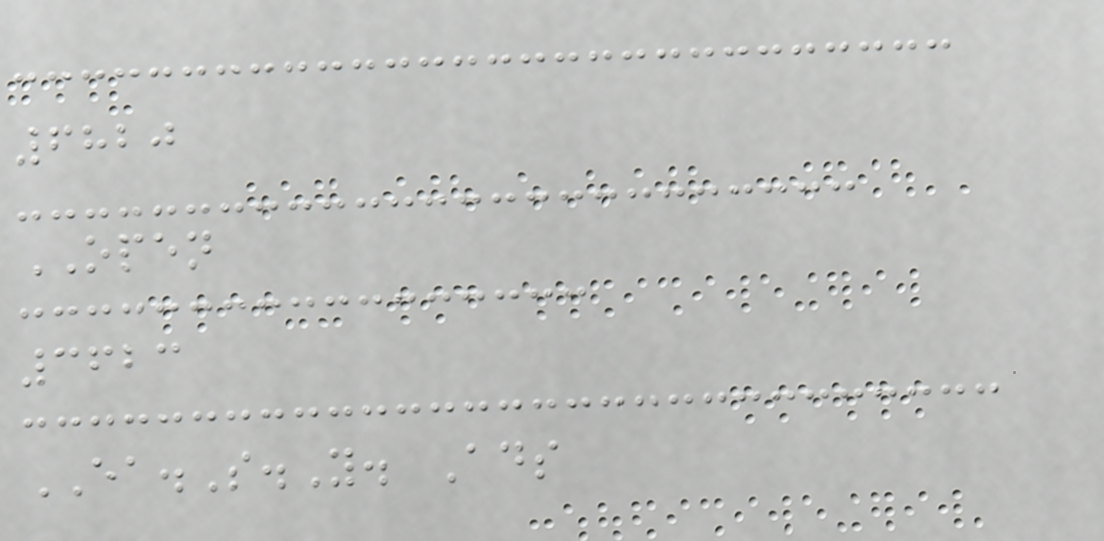6820
OPEN
3623
EA.S.Y. Ads
